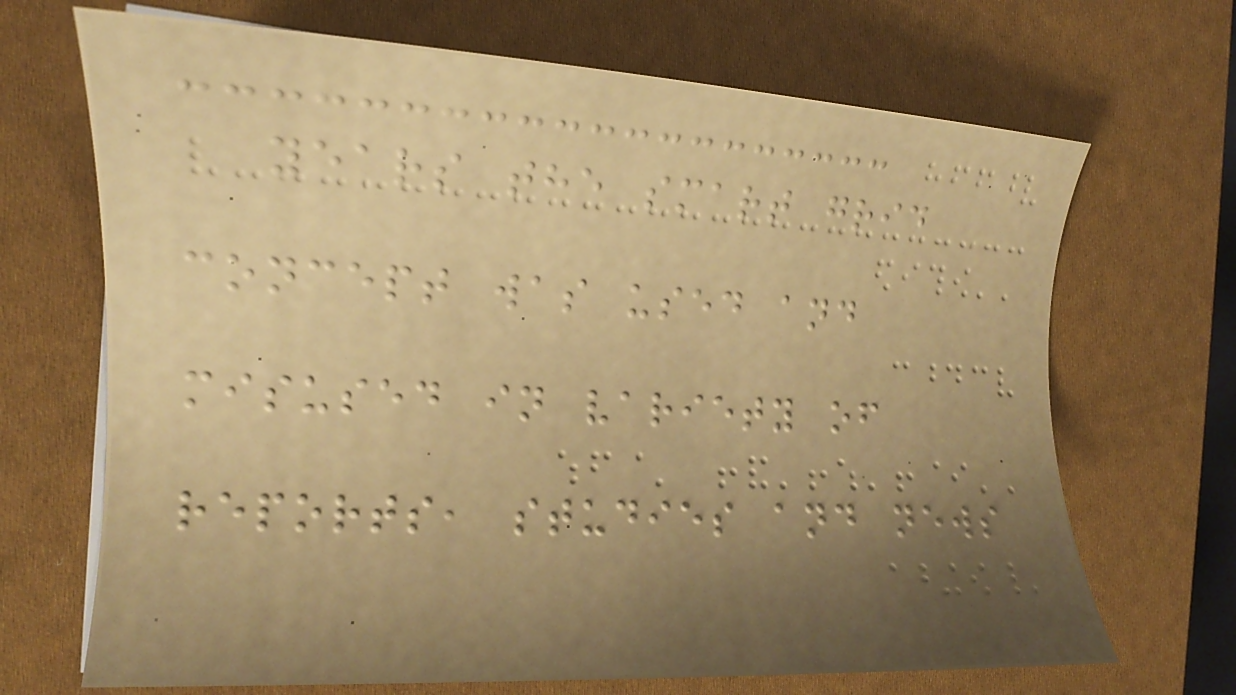years the smart grid
concept was used and
misused in variety of
reports, studies and news
